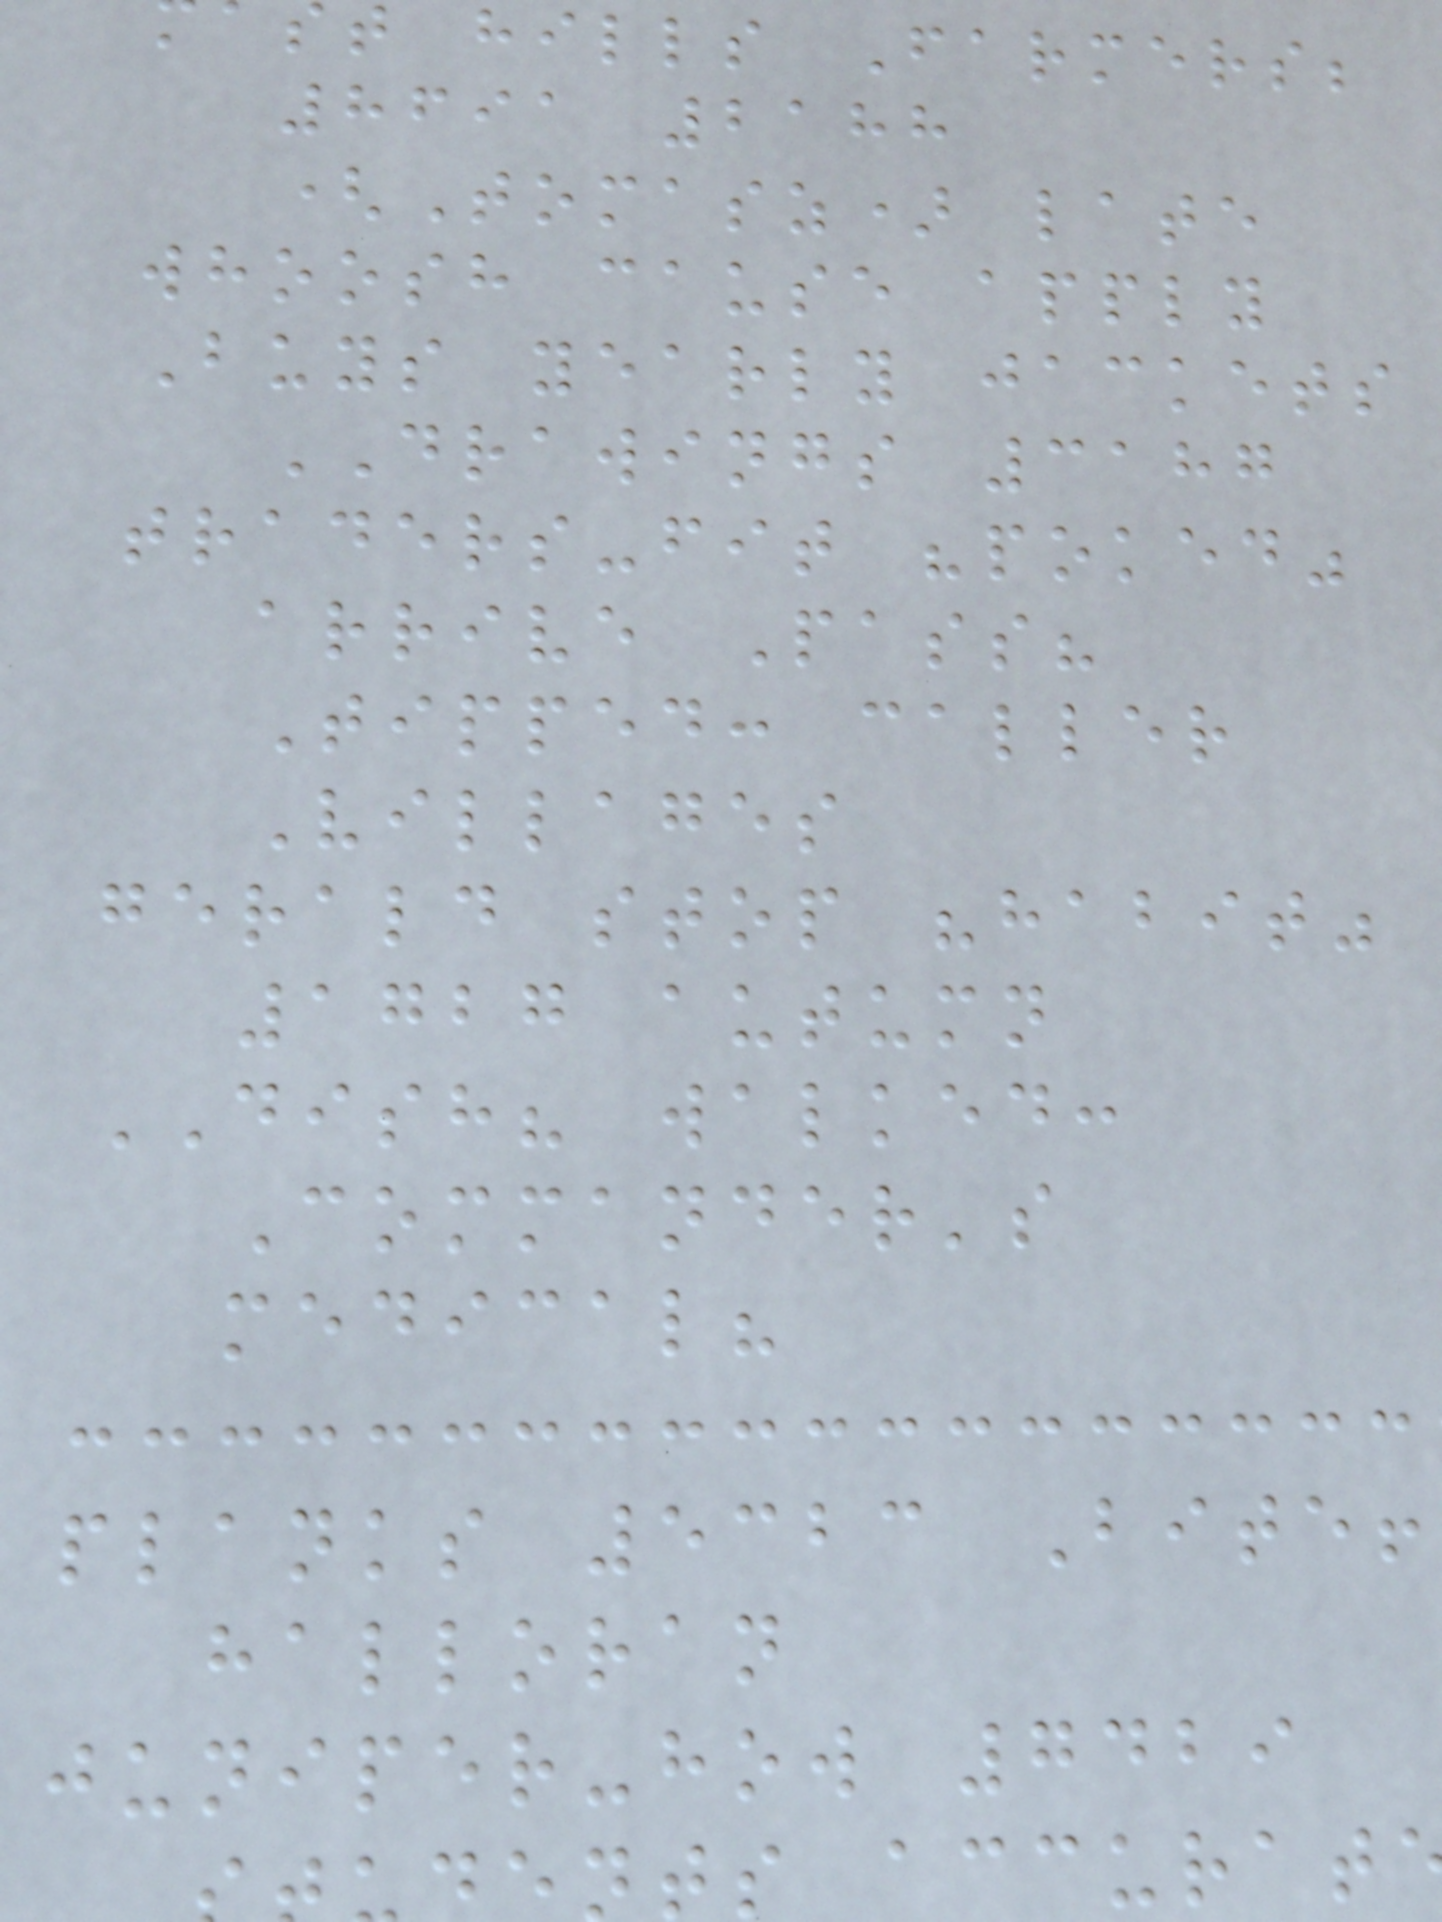t hills Farmers;
8691 2188
(Tomasz) late
whoosh cause apply
Buys yearly jackets
DRAWINGS 3187
traders-fit "poked"
arrive Pass?
Tipped: caller
Villages
gerald stop "habit"
1727 autumn
DISH? walked:
Commander's
medical?
planks 5323 Bite!
halloran
juniper-how 7429
ts accurat
